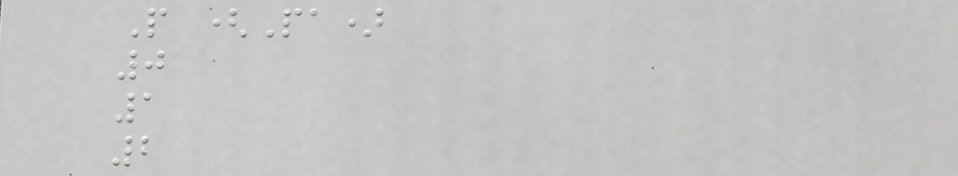P (Pa)
0
1
2
